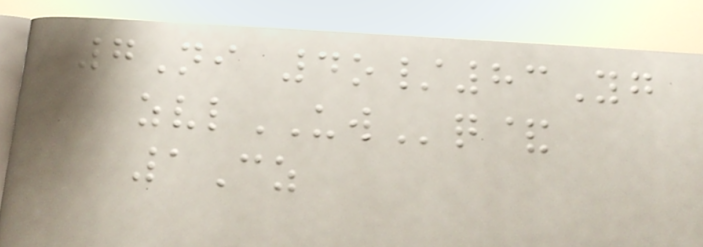7Ni 4o/83Yg
zvlUWq&
1Cz
